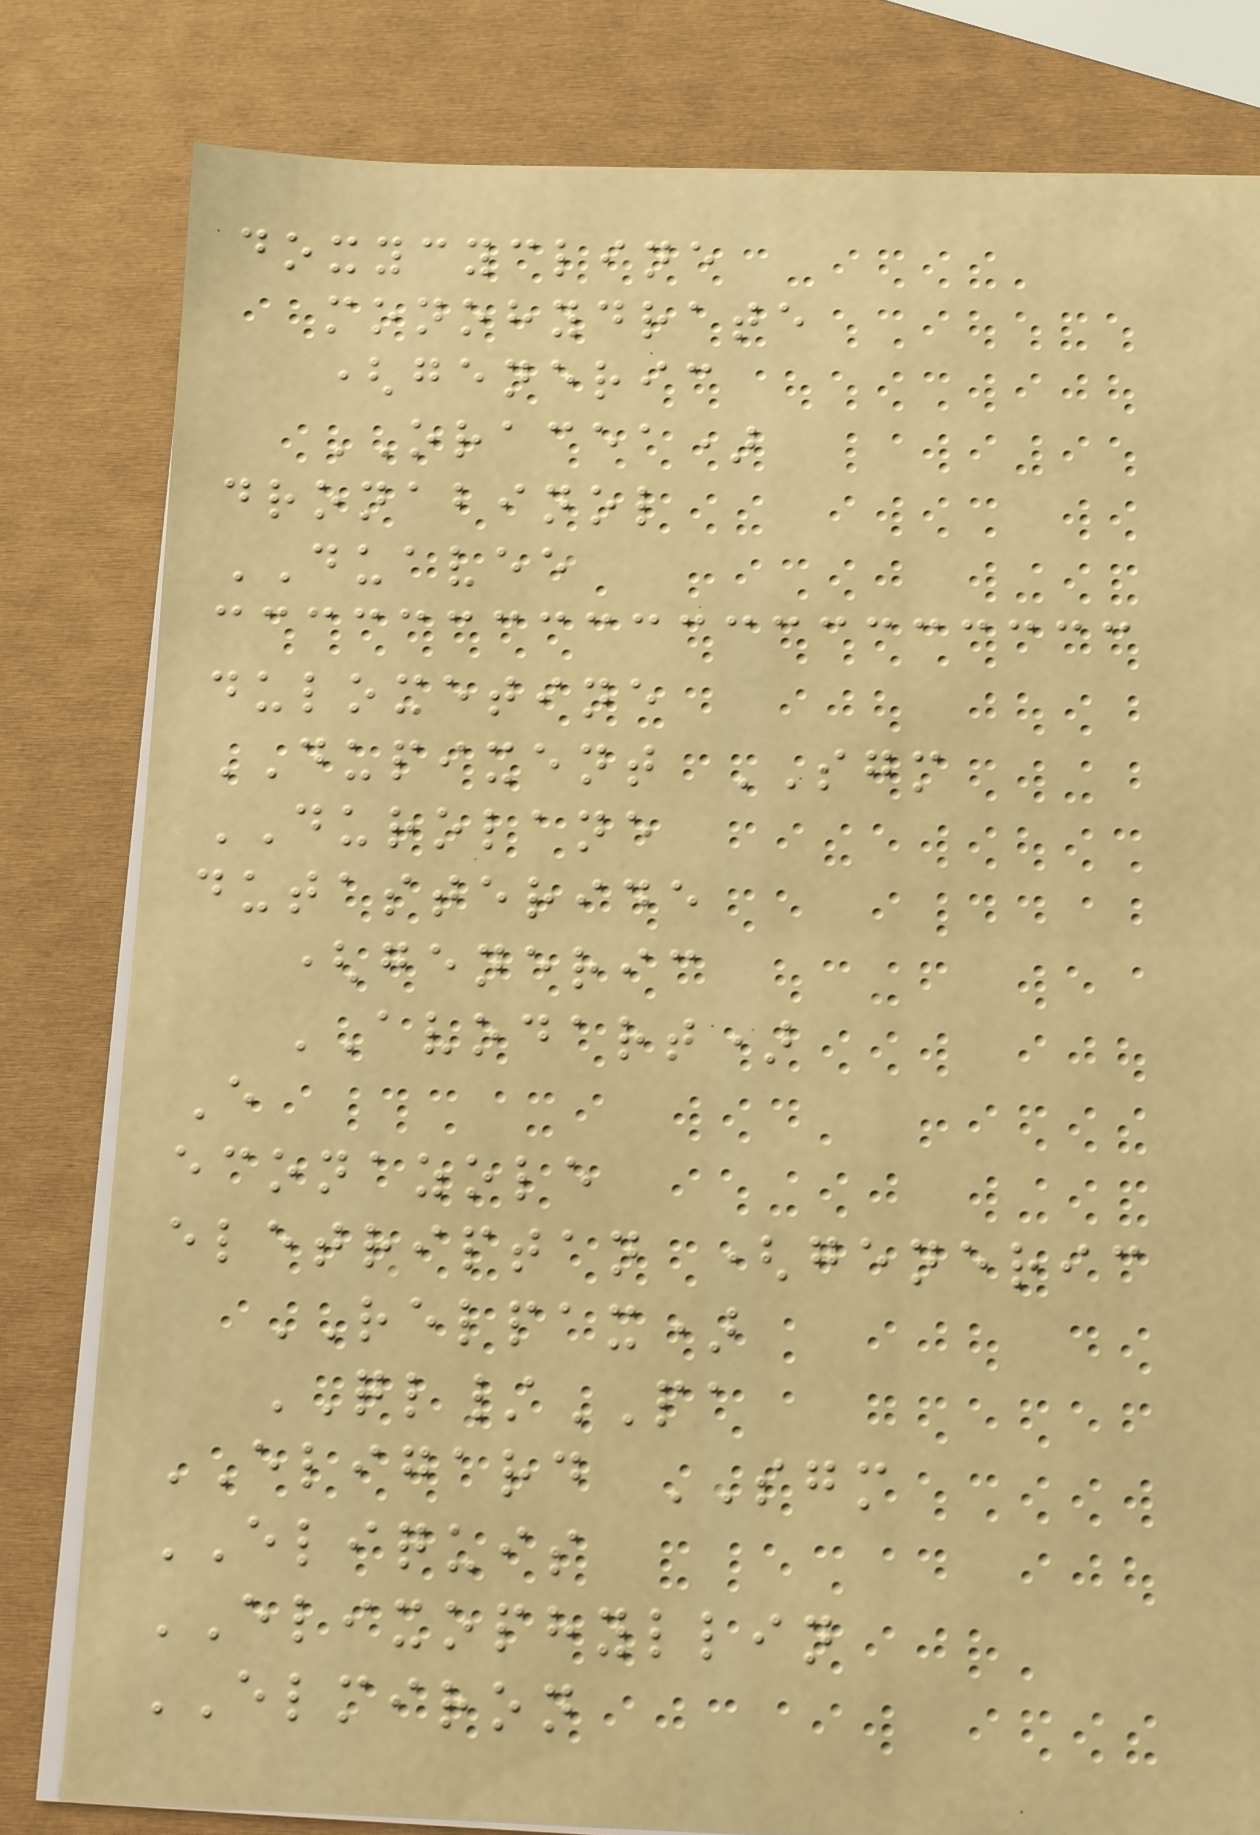doxycycline
monohydrate
(generic
ORACEA)
dronabinol
DUAVEE
duloxetine
DUPIXENT SGM
DUROLANE
dutasteride
(generic
AVODART)
E
econazole
eletriptan (generic
RELPAX)
QL/PA
ELIGARD SGM
ELIQUIS
ELIXOPHYLLIN
ELMIRON
